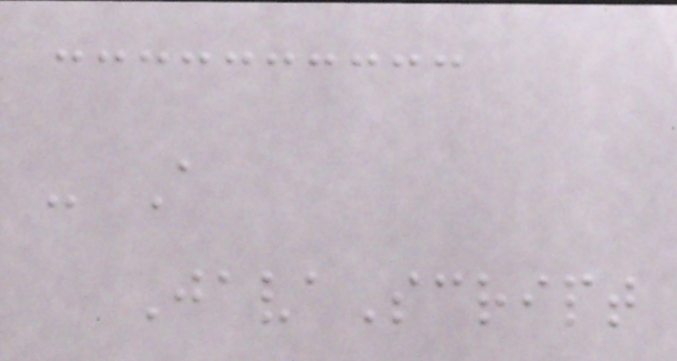- A
JavaScript
